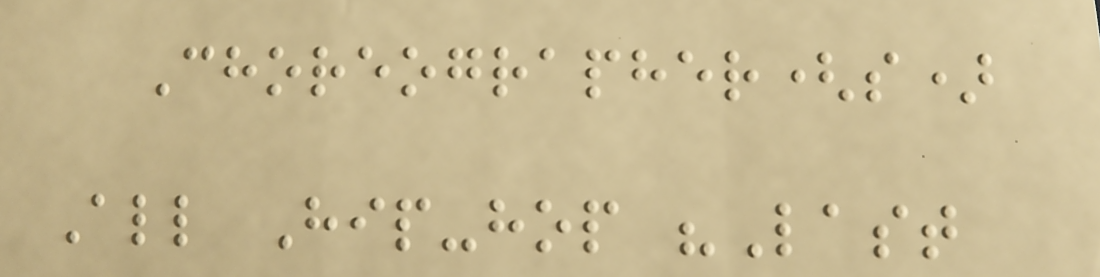Choreographer(s)
All Hip-hop "Last
